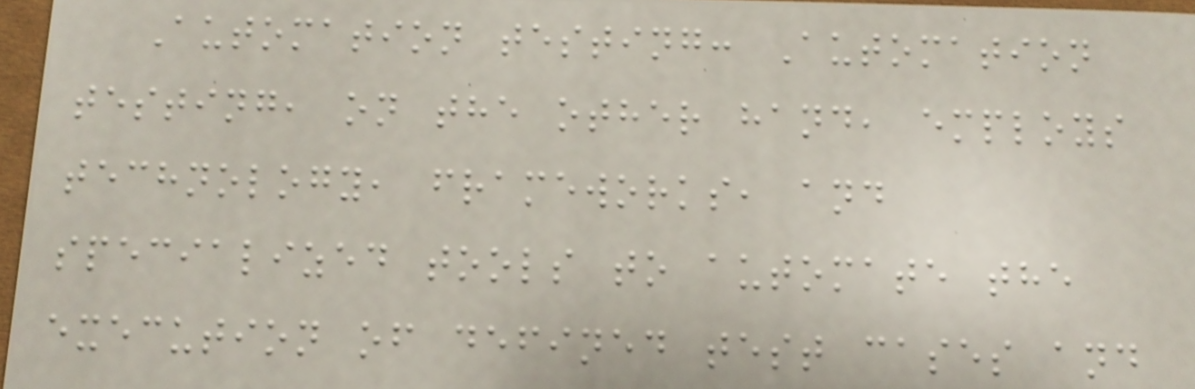Automation testing: Automation
testing, on the other hand, employs
technology, frameworks, and
specialized tools to automate the
execution of defined test cases and
